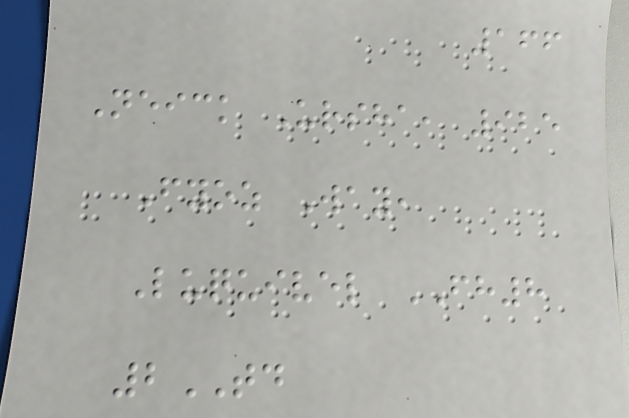166
Neick Ursha, 925
Fyoz Way,
Luquivel FH8
2TD
